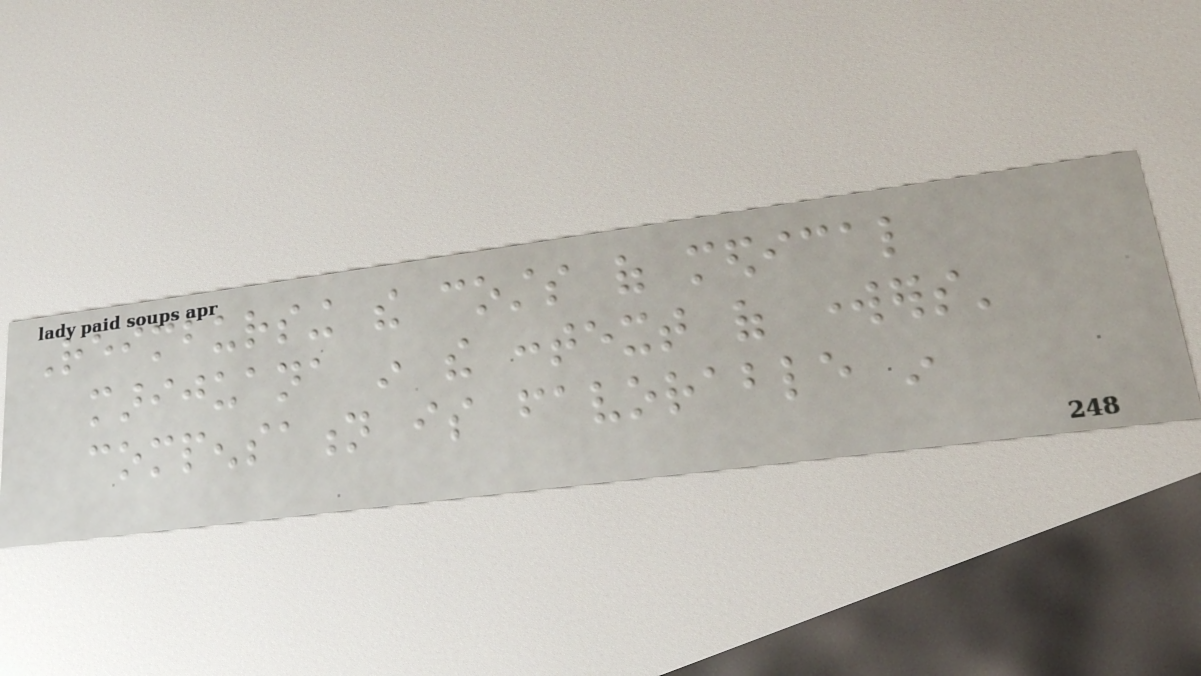Reimbursing the costs of medical
marijuana in the context of workers'
compensation is favorable in
